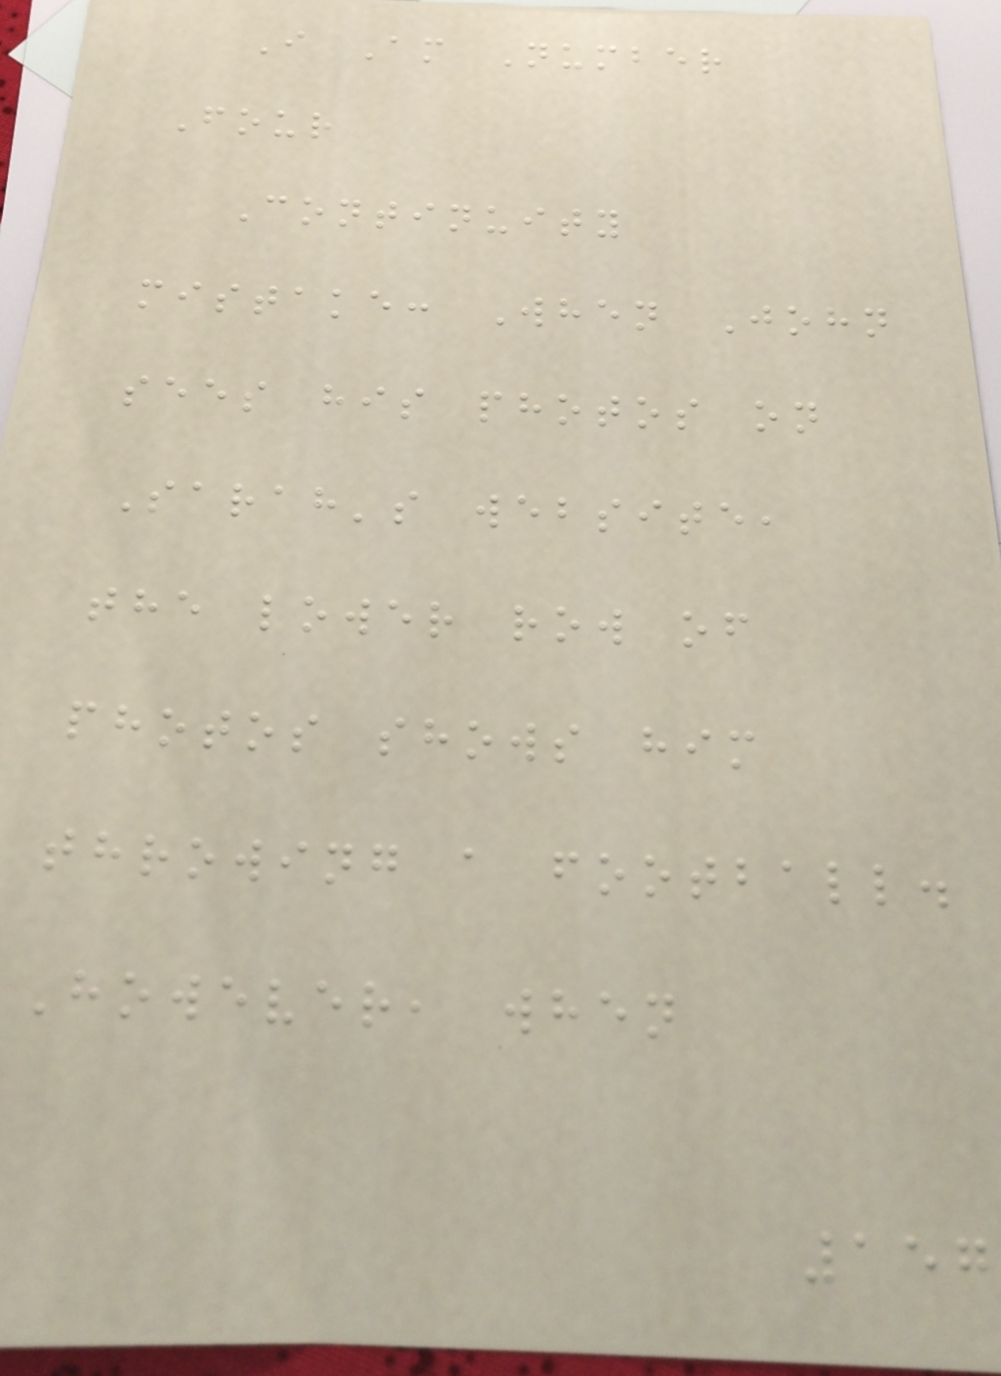I Am Number
Four
Continuity
mistake: When John
sees his photos on
Sarah's website,
the lower row of
photos shows him
throwing a football.
However, when
157
